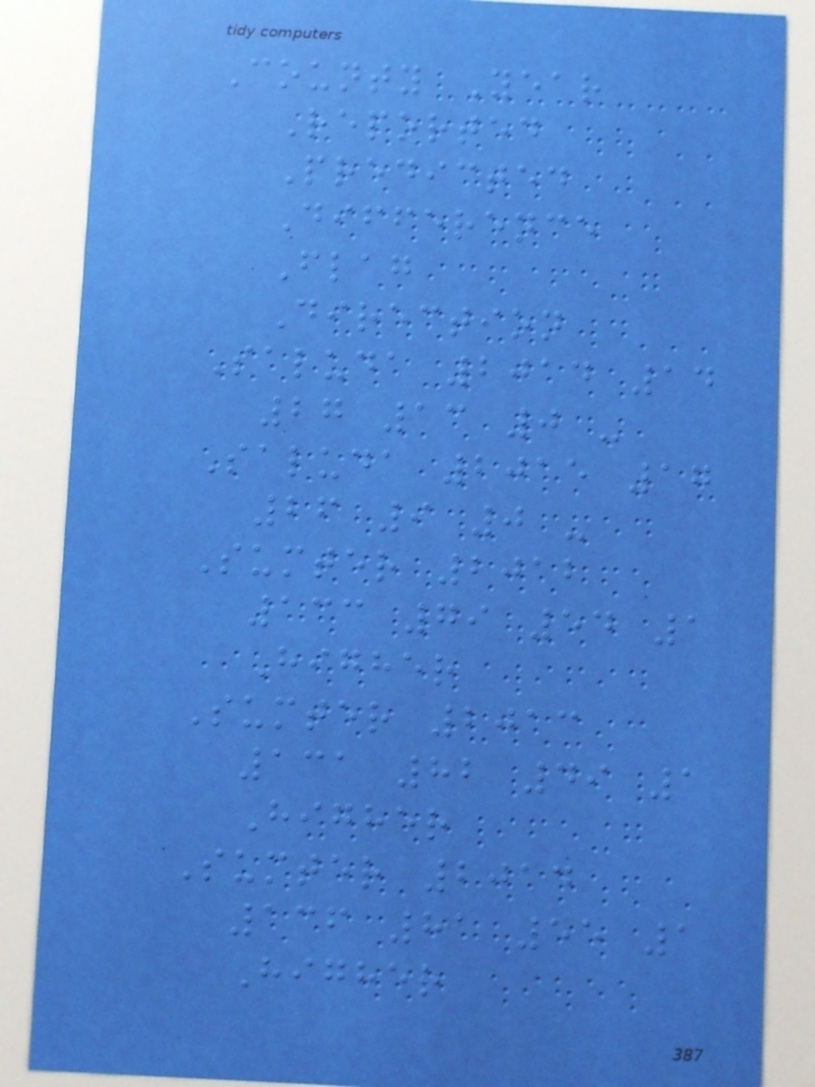County Year
Reported
Predicted
Difference
Flag
Direction
Saluda 2014 14
27 13 0 -
Saluda 2015 17
26 9 0 -
Sumter 2012
133 79 54 1
Higher
Sumter 2013
131 82 49 1
Higher
Sumter 2014
136 81 55 1
Higher
